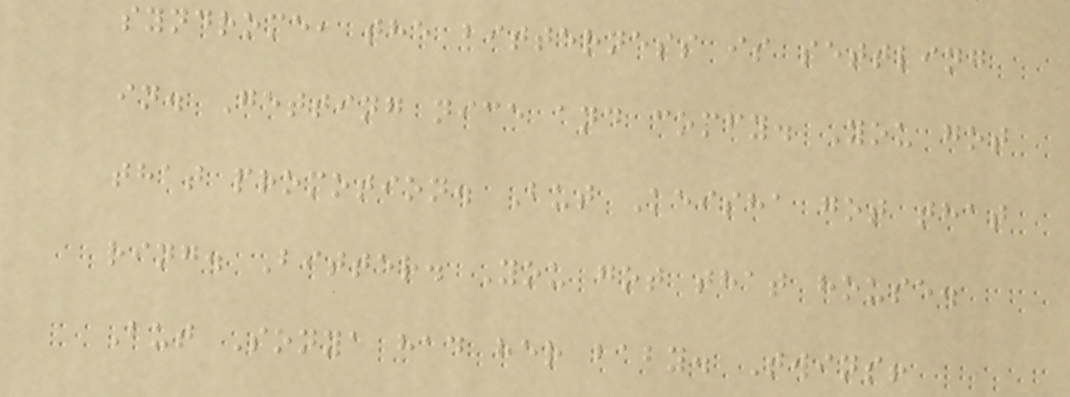syndrome, the bitterness is settling
in. Getting nice and comfy. You got
that promotion. But Keisha got that
ring. Bitter. You got that house.
But Sonya had her baby. Twins!
